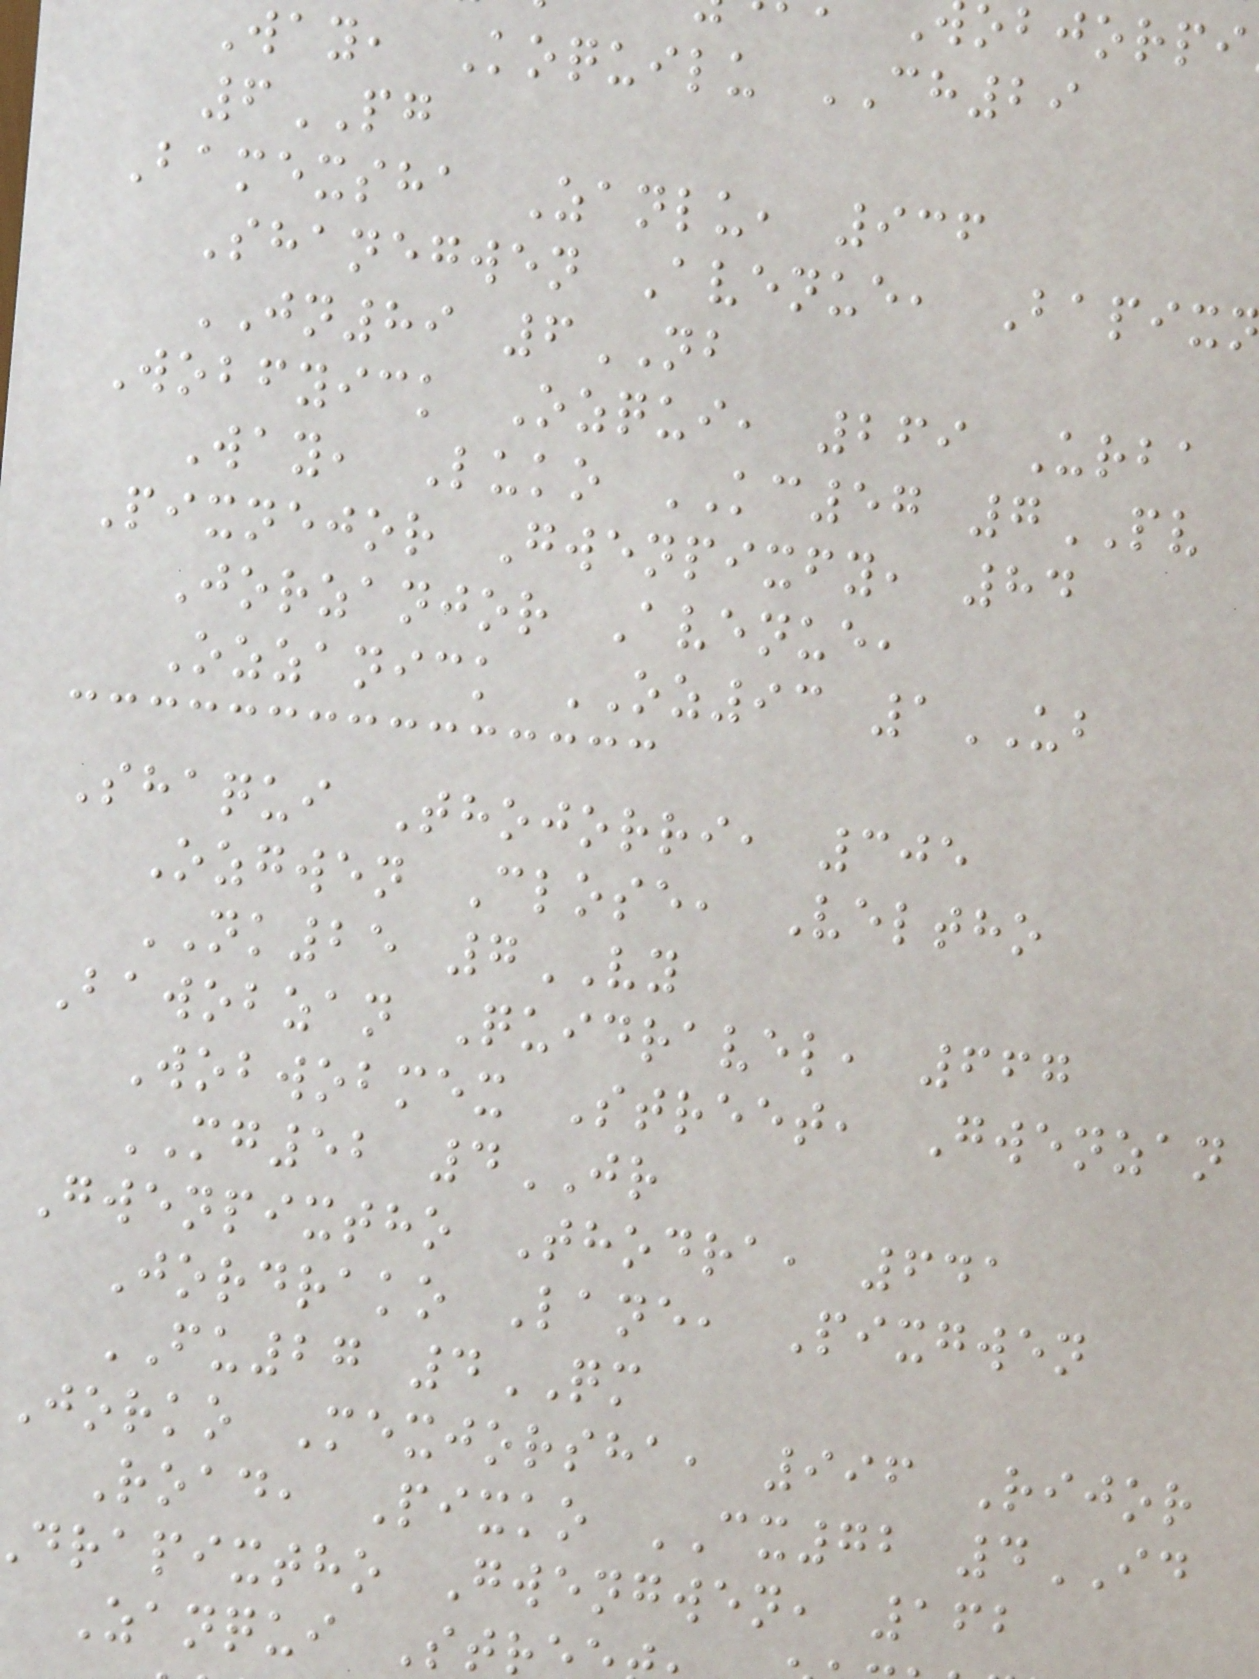Way, Koquilu CH29
6PG
Bamexsha Zanlu, 936
Shanegwen Avenue, Bapix
JN89 6NB
Wobfyick Ozqui, 269 Urba
Way, Luko KC57 7PV
Pixnejor Gwenpixfy, 84
Jorzanjor Avenue,
Ozzanick OZ93 1UB
Shaqui Thojorri, 305
Ozgwen Close, Veltho
NK25 7VY
Bawobzan Quidravel, 667
Wobwobmex Street, Gwenzan
MG52 4JR
Gwenpixtho Thodra, 641
Jordrako Lane, Pixgwen
FU27 4QM
Jorko Mexjorsha, 996 Rijor
Road, Pixko CX72 4ID
drapixtho Gwengwen, 162
Zanqui Str
